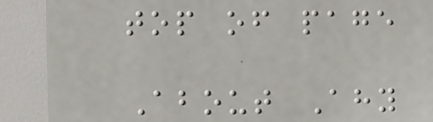top of page
About Ahy
